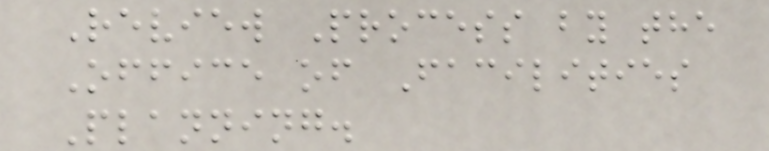Review Process by the
Office of Facilities
Planning.
